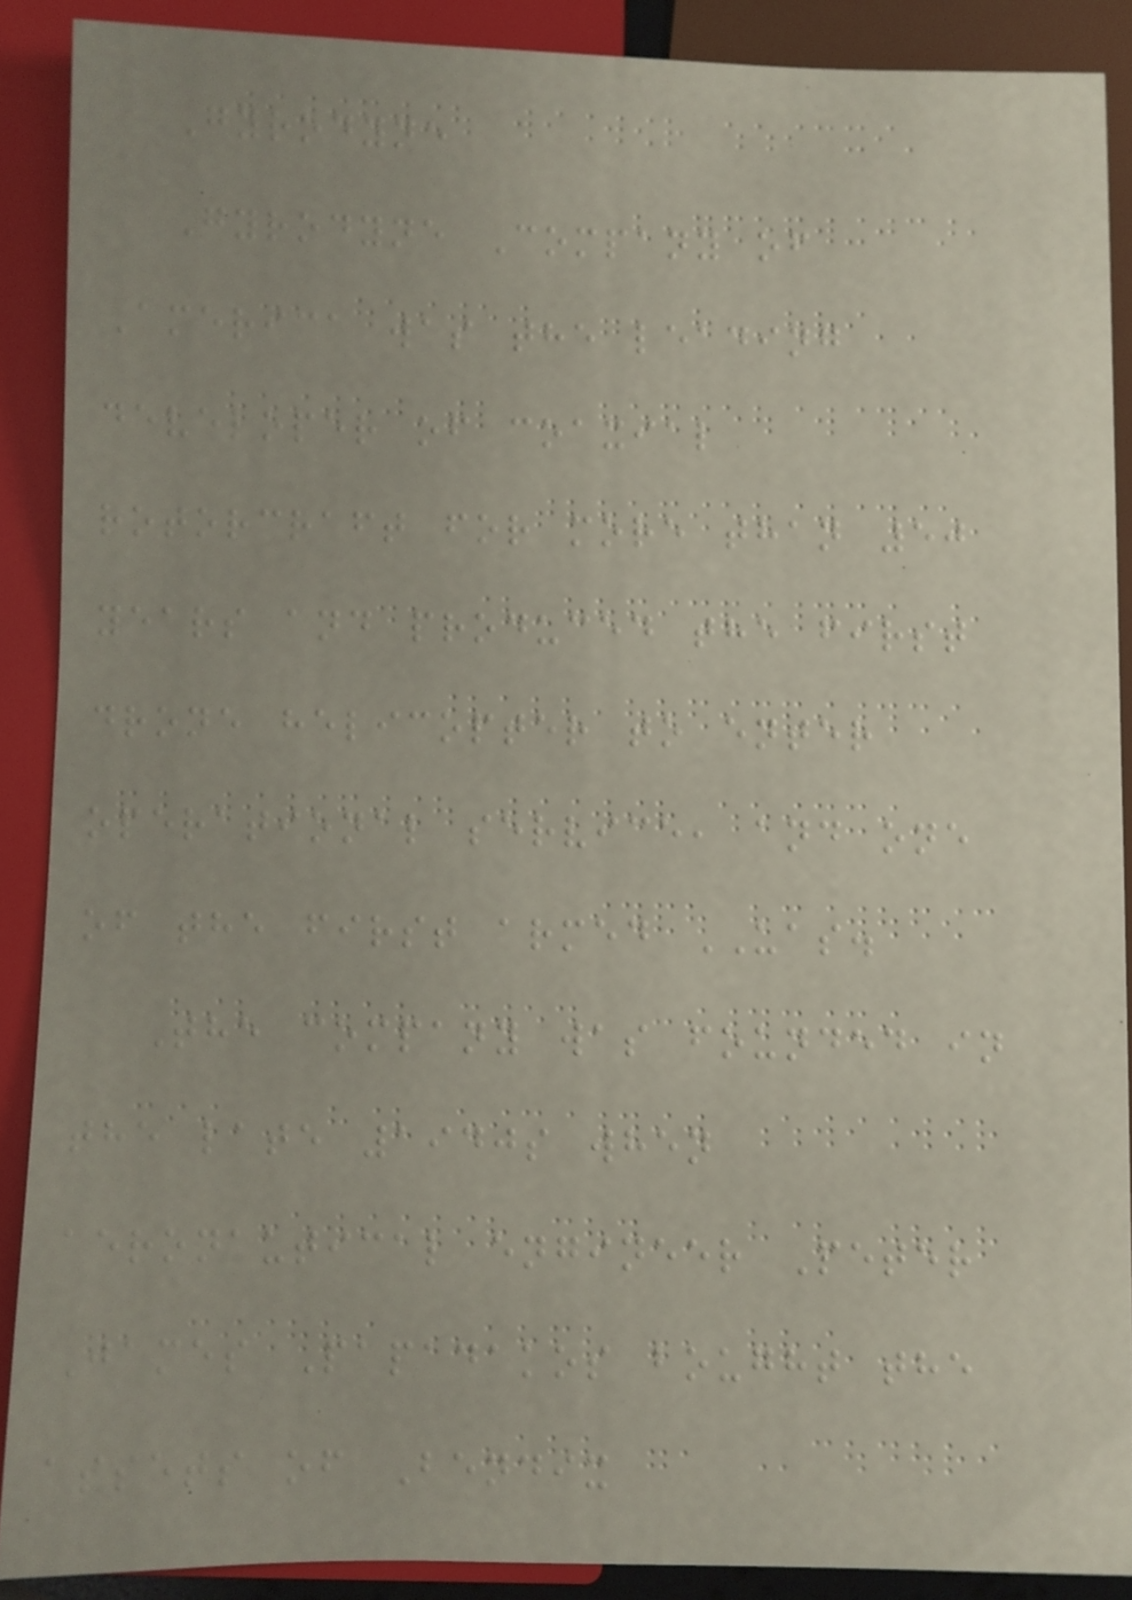Gyrodyne
Gyrodyne Company of
America was the leading
developer of coaxial
rotorcraft for more than 50
years and produced the first
drone helicopter to enter
operational service, and one
of the first armed UAS.
The company was founded in
the late 1940s when
aeronautical engineer Peter
James Papadakos bought the
assets of Bendix
